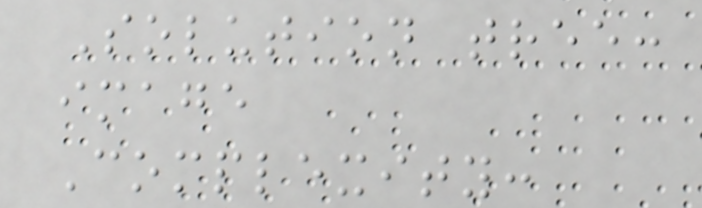Solution tree:
image
Complexity:
